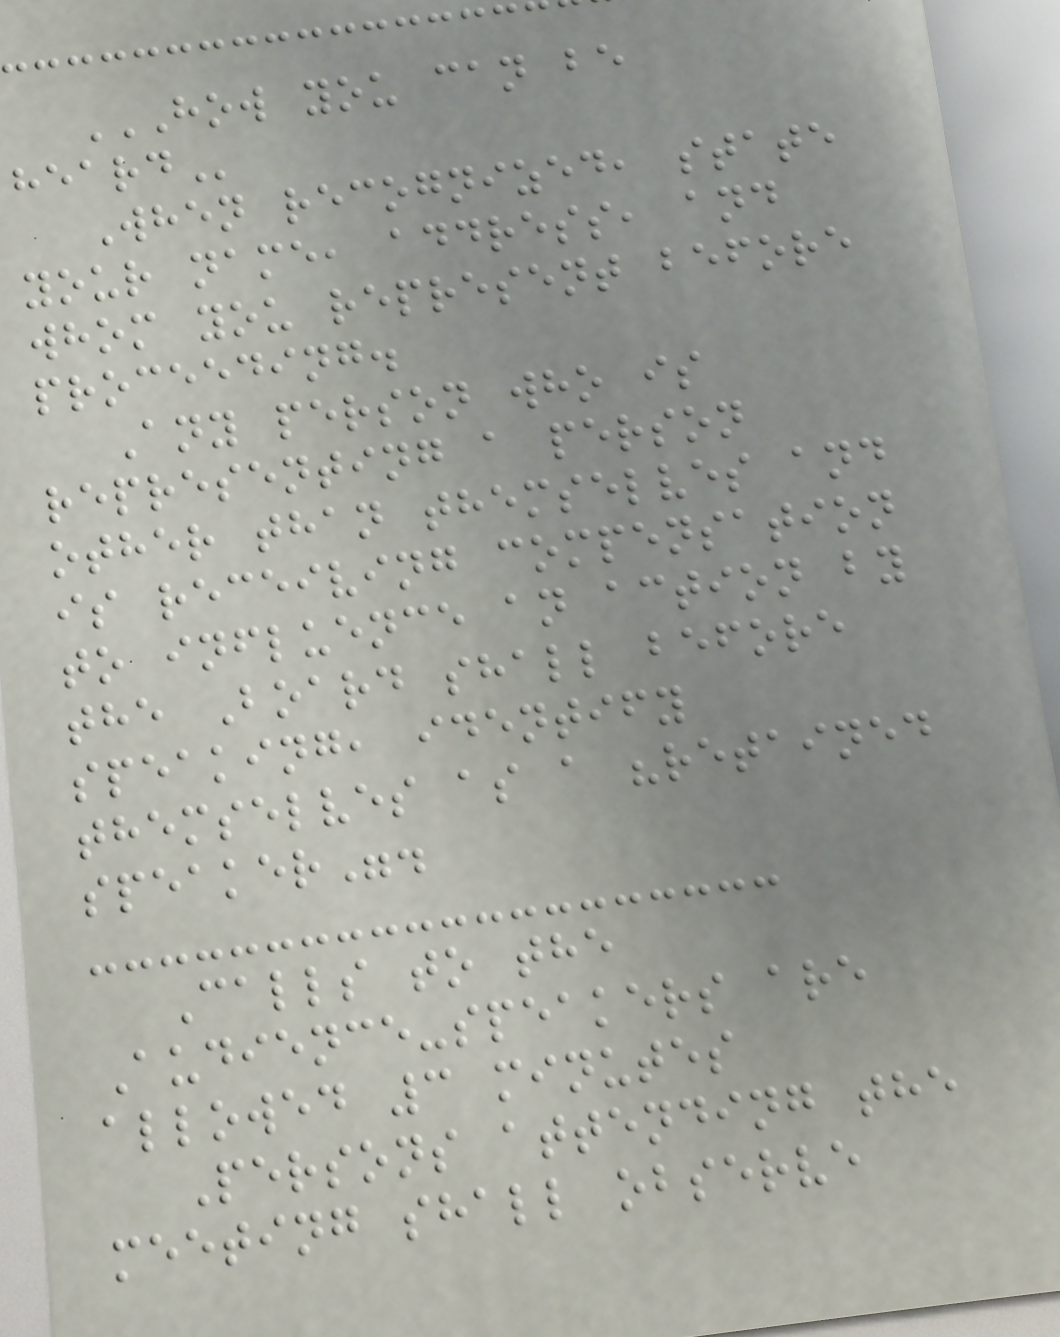HOW YOU CAN BE
HEARD
When recognized, state
your name, address, and
whom you represent before
proceeding.
Any person who is
representing a person
other than themselves and
is receiving compensation
to influence an action by
the Board shall before
speaking, identify
themselves as a "retained
speaker".
Calls to the
Audience-speakers are
allowed 3 minutes
Persons attending the
meeting shall observe
